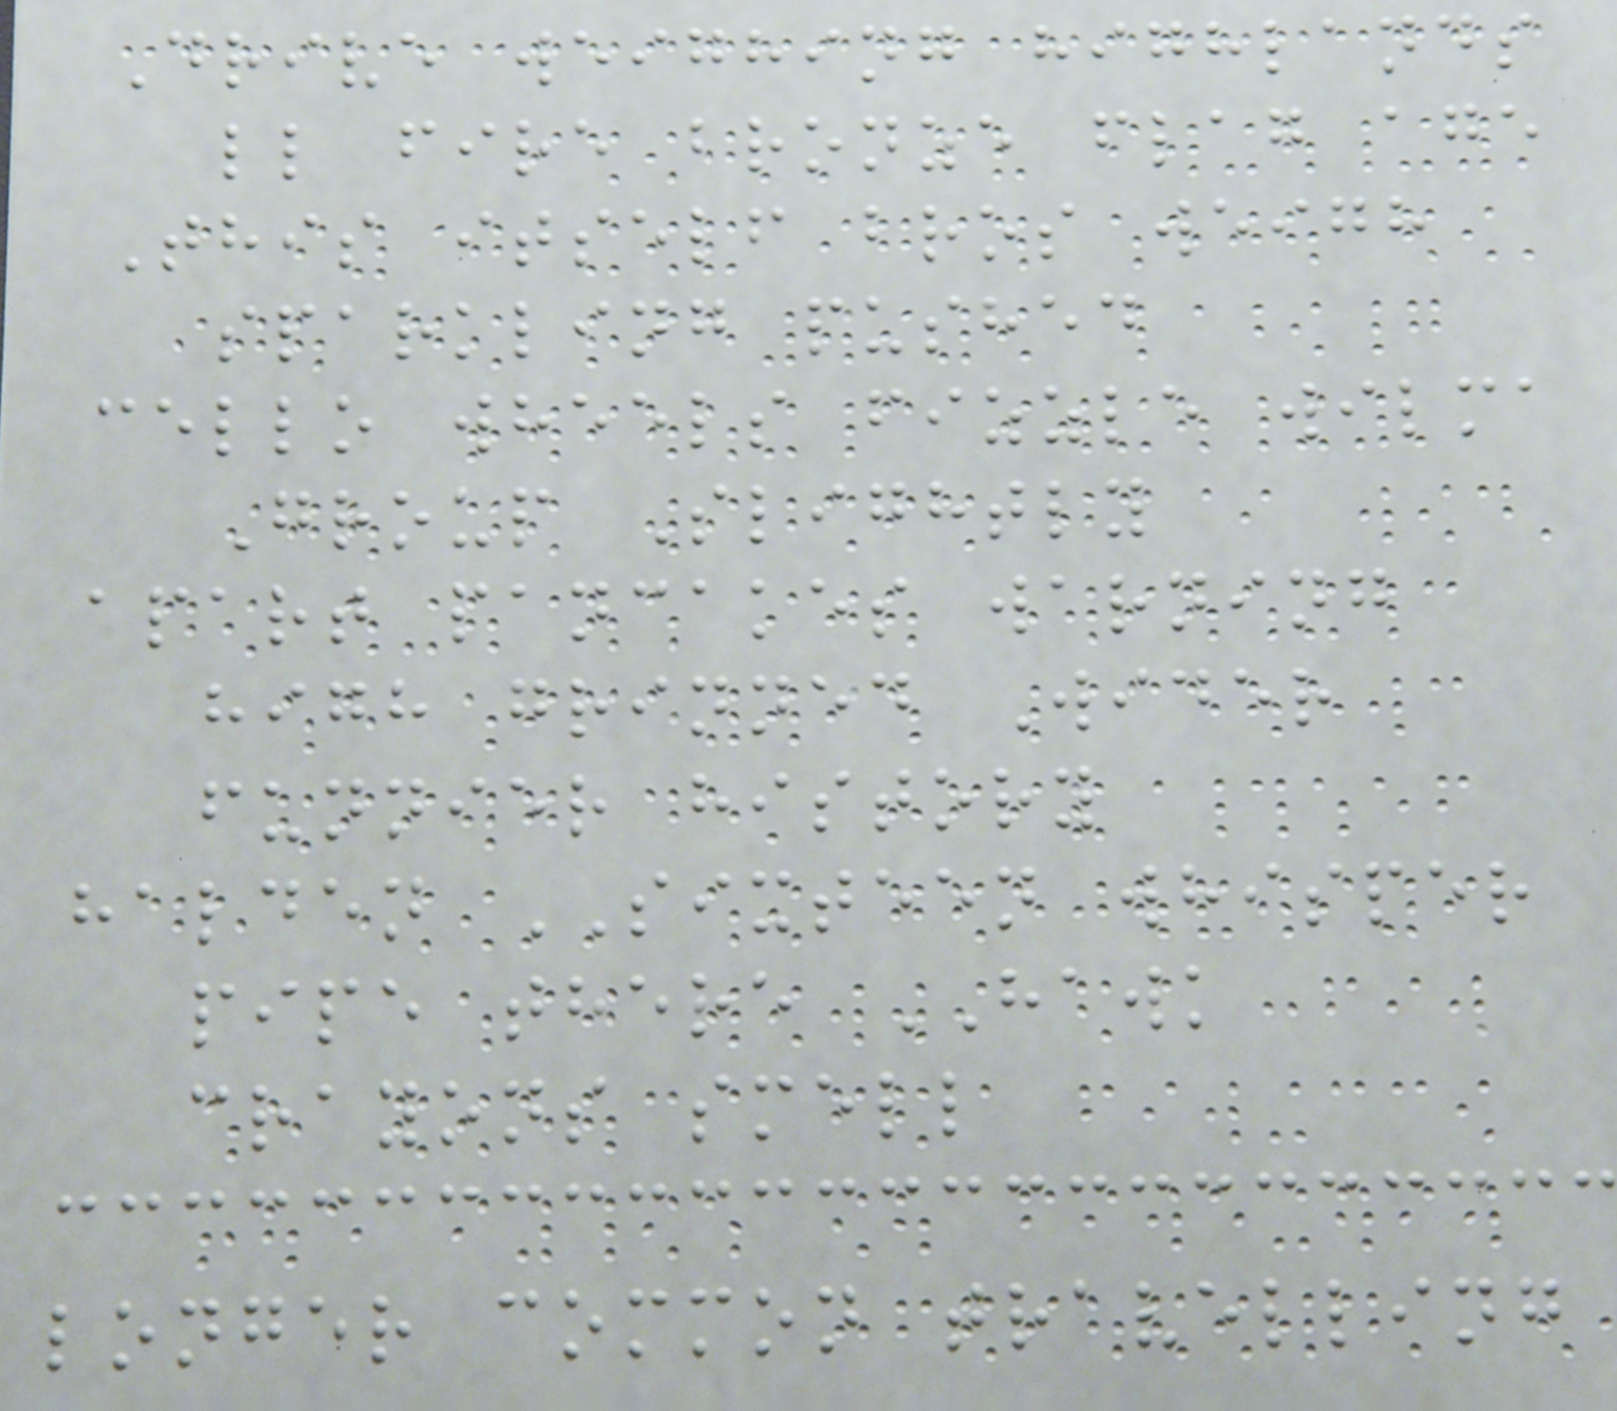Drive weighing highlands
ll fire bronze flag age
This itself bros weigh
sparkling pushed
cello wheels fizzle wilma
Group Slightly
apart pancakes warning
high grinned Wider
funnier history
halden SIXTEEN whisper
pipe there HAWK
crayons smell
longer common travelling
